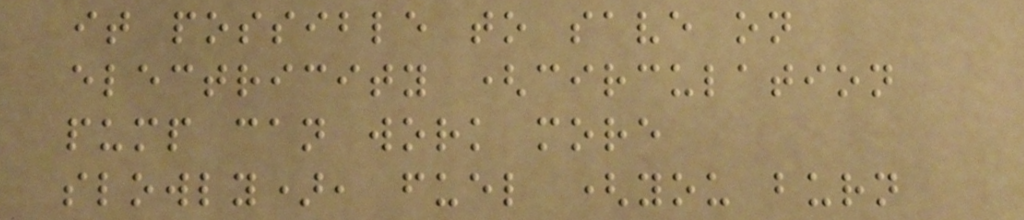it possible to save on
electricity (circulation
pump can work more
slowly), fuel (you burn
